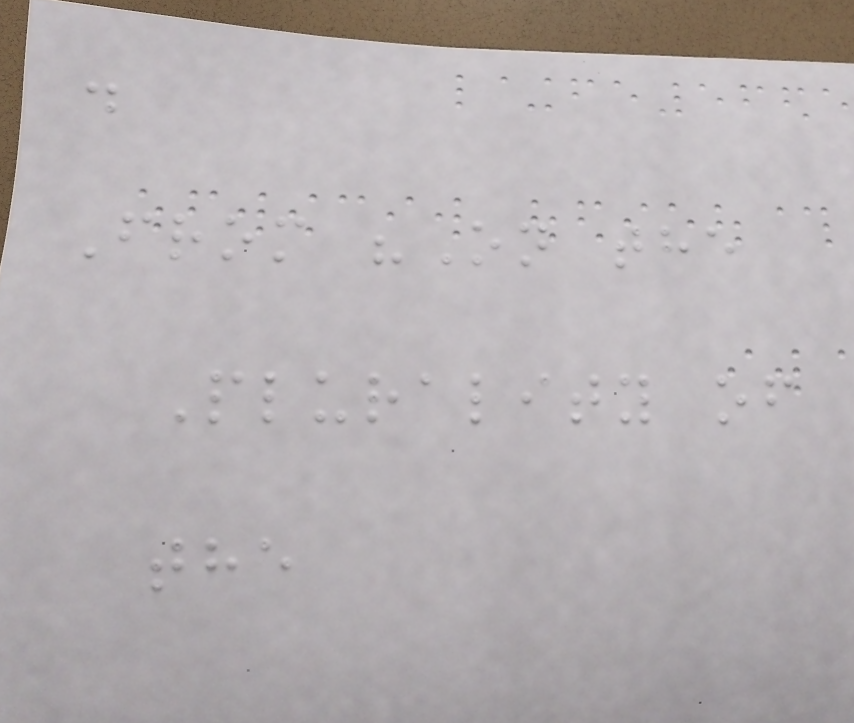.
From "On the
Plurality of
the
